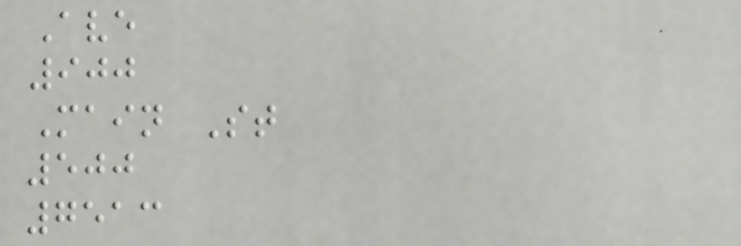Ave
900
Main St
500
7513
